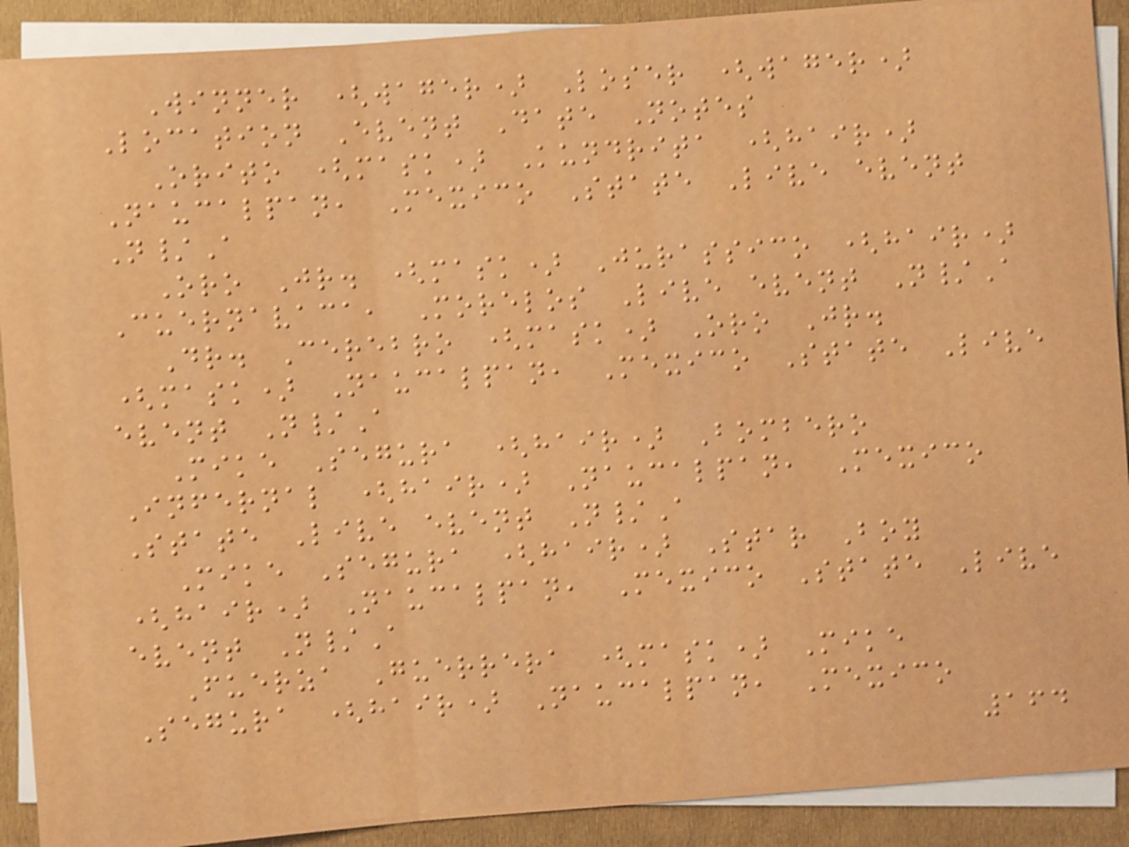Winner (wager) Loser (wager)
Location Event Date Notes
Orito (mask) Kundrita (hair)
Naucalpan, Mexico State Live event
N/A
Oro Jr. (mask) Jurassico (hair)
Cuernavaca, Morelos Live event N/A
Dr. Cerebro (mask) Oro Jr.
(mask) Naucalpan, Mexico State Live
event N/A
Mike Segura (hair) Bombero
Infernal (hair) Naucalpan, Mexico
State Live event N/A
Mike Segura (hair) Star Boy
(hair) Naucalpan, Mexico State Live
event N/A
Fuerza Guerrera (mask) Mike
Segura (hair) Naucalpan, Mexico
164
